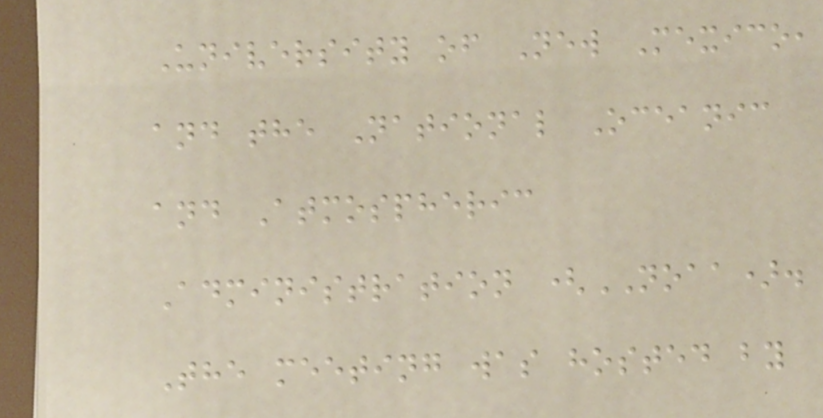University of New Mexico,
and the National Oceanic
and Atmospheric
Administration (NOAA).
The meeting was hosted by
